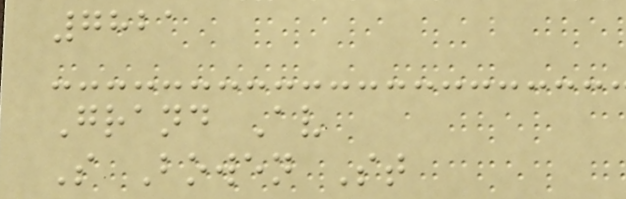7821
Grand Av
S Bowen St
